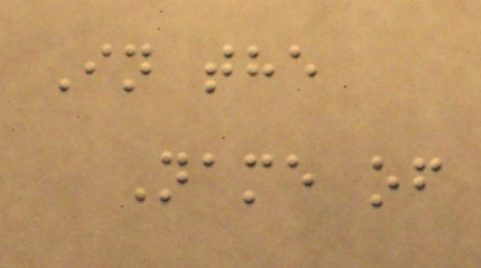In the
Name of
